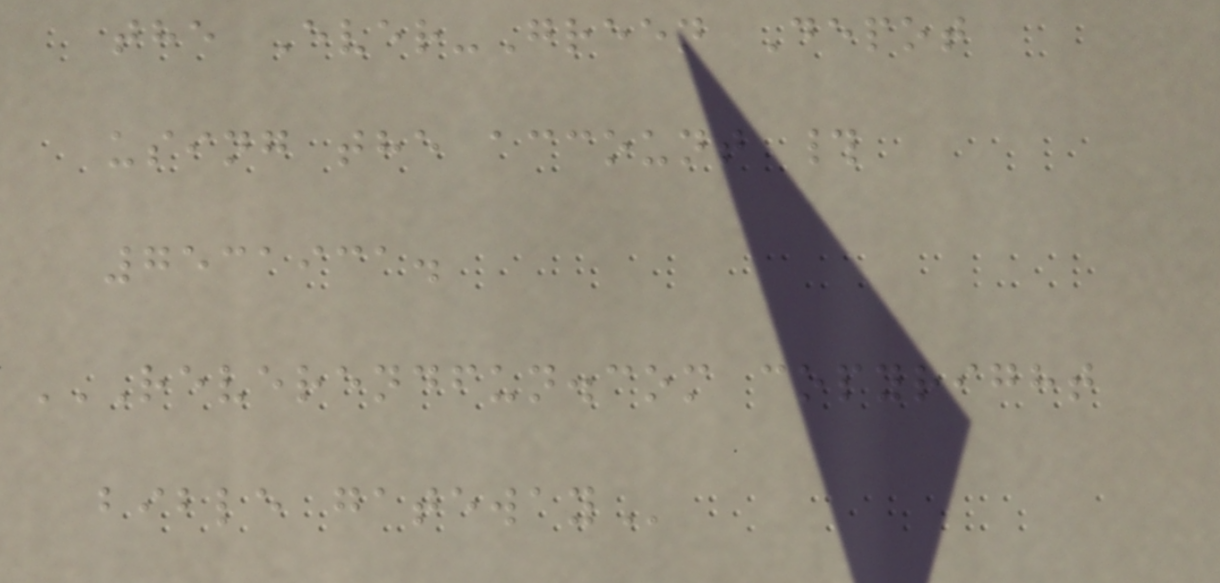the Ever-Green Depot
using the account #
7531931.
REVERENDFUN.COM COPYRIGHT
BIBLE GATEWAY
